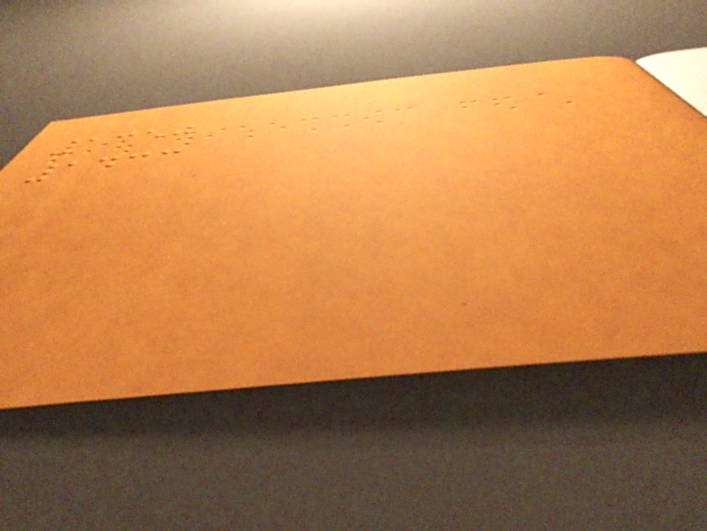1350
1433
